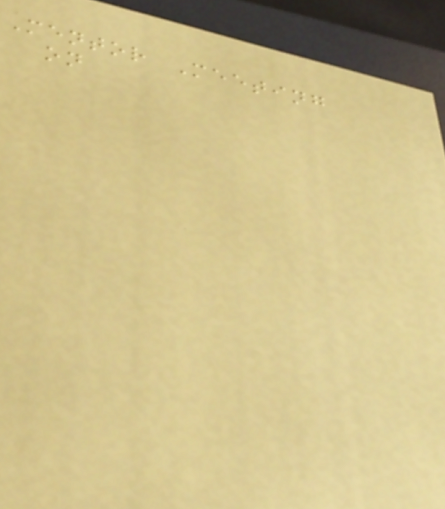Mentor Meeting
on
